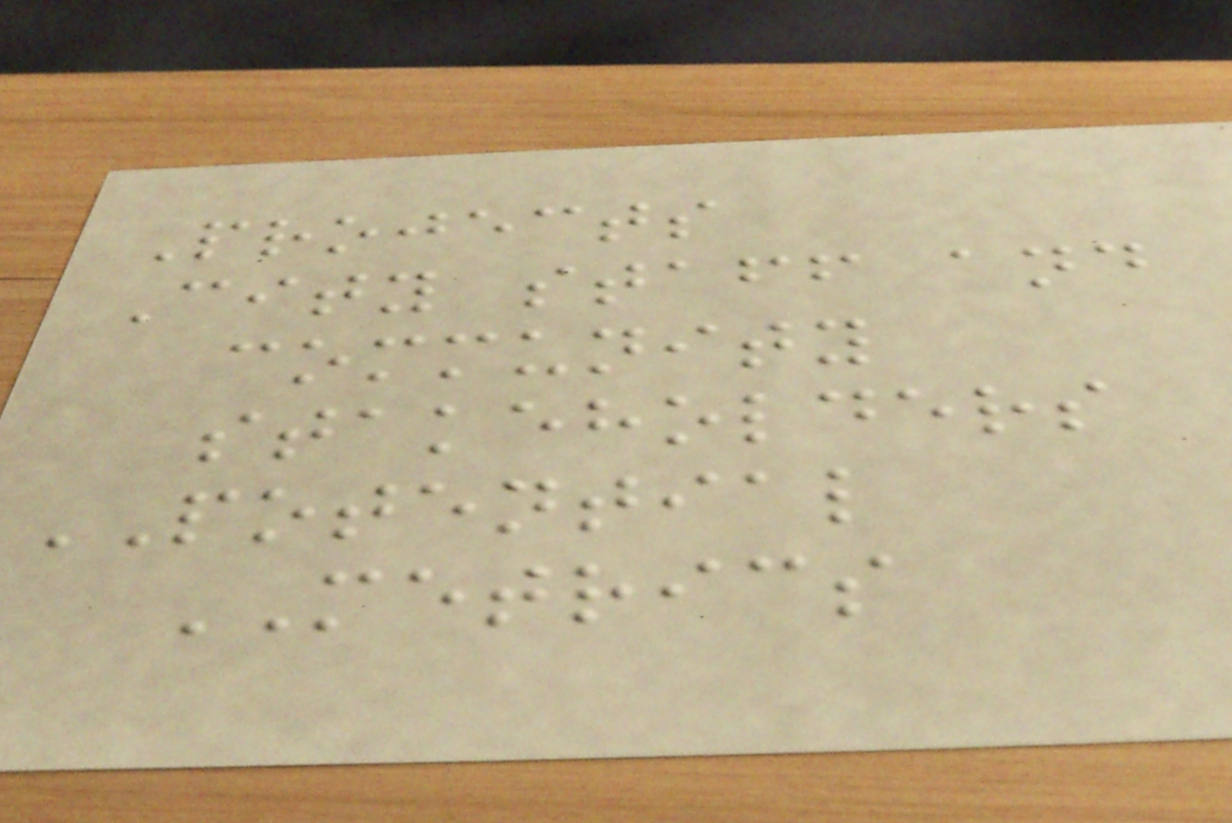Projects
City staff and
community
stakeholders
POTENTIAL
METRICS
